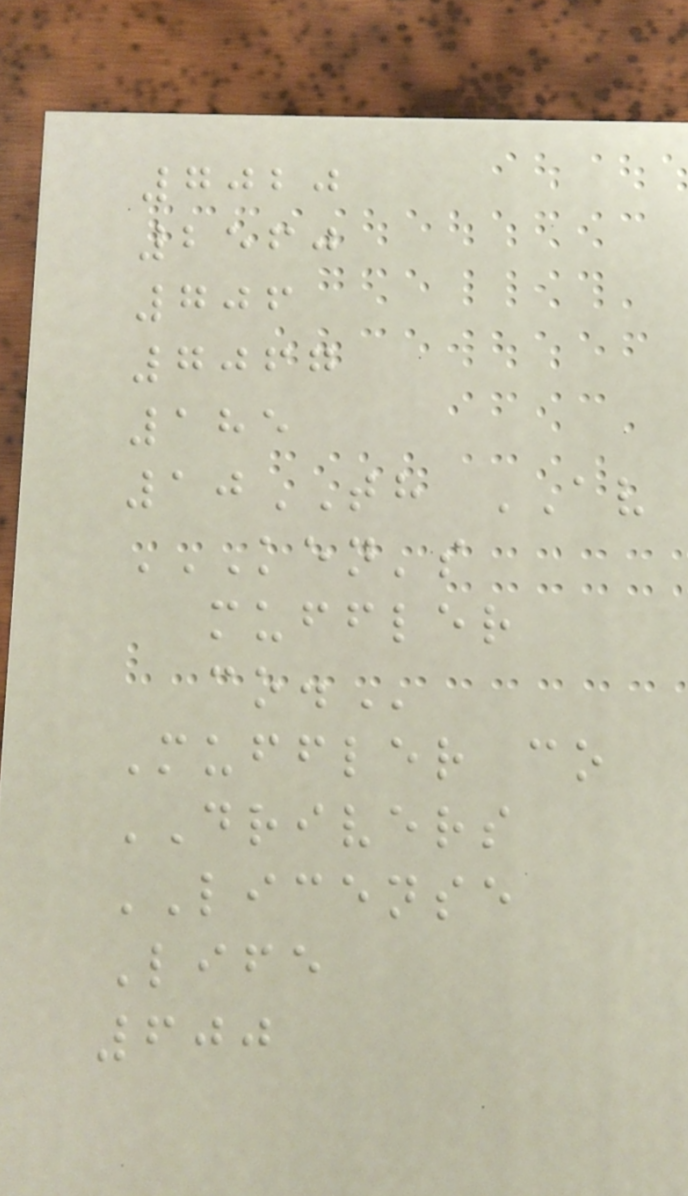7020
2560
706
7067
185
10TH AV
KEN'S
MUFFLER
CO.
Muffler co
DRIVERS
LICENSE
Life
600
